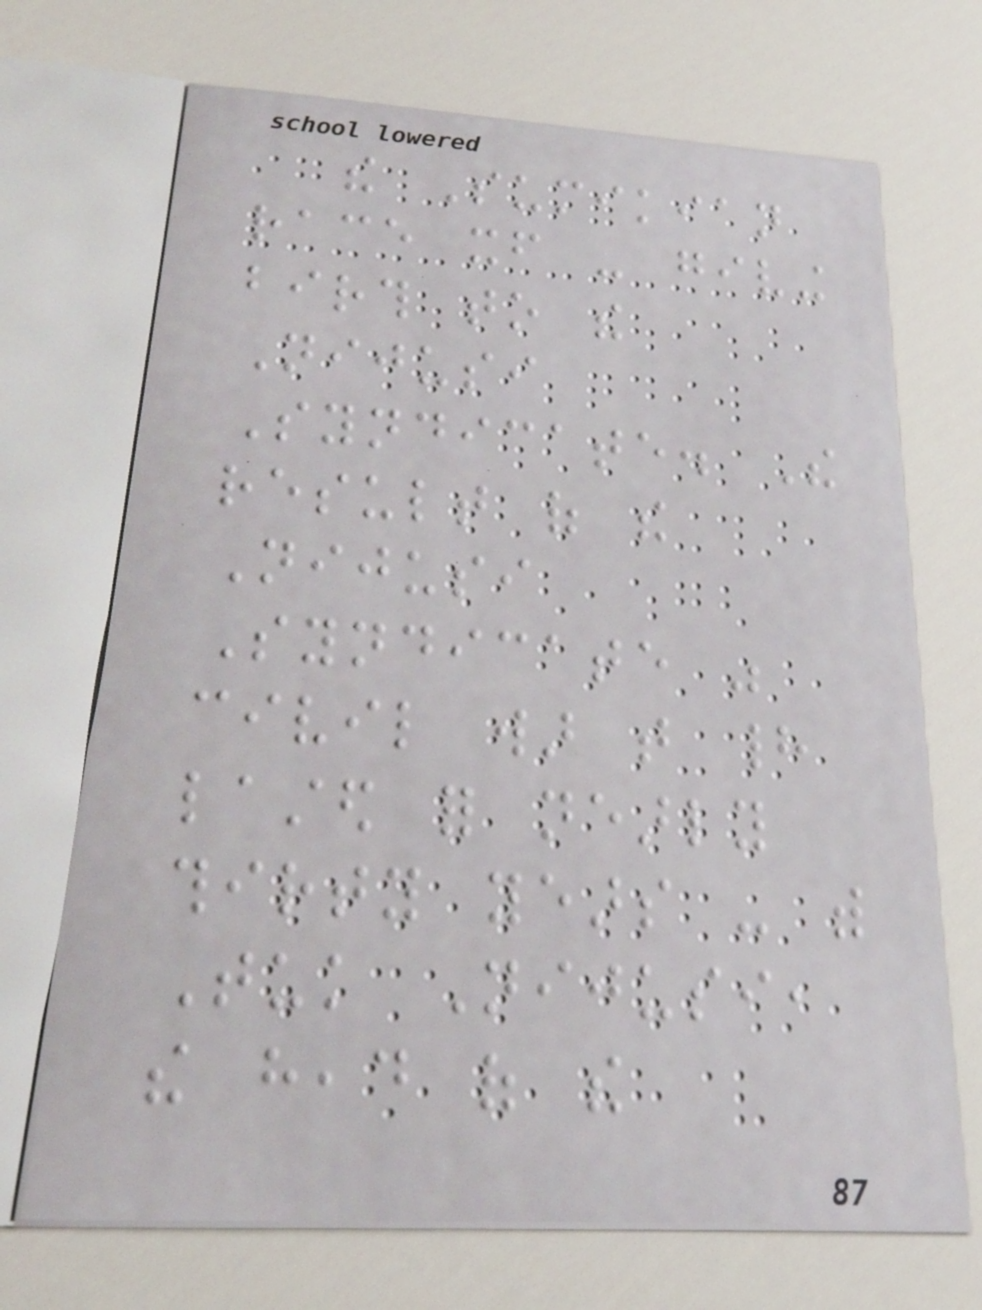the Sumikian
race itself - giving
birth to the
Nijusi
Syndicate. The
result of the
Nijusi
Syndicate was
civil war that had
lasted for nearly
thirty years - with
Tuk Nijusi,
the head of the
